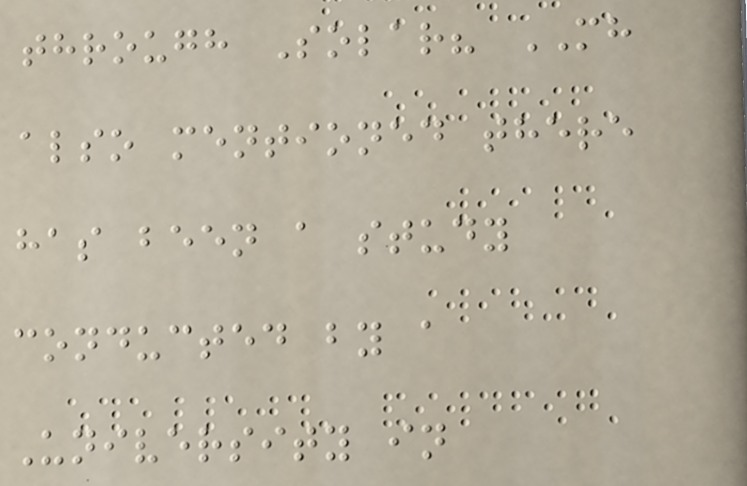through Solar? MH
also mentioned there
has been a study
conducted by a
University in
